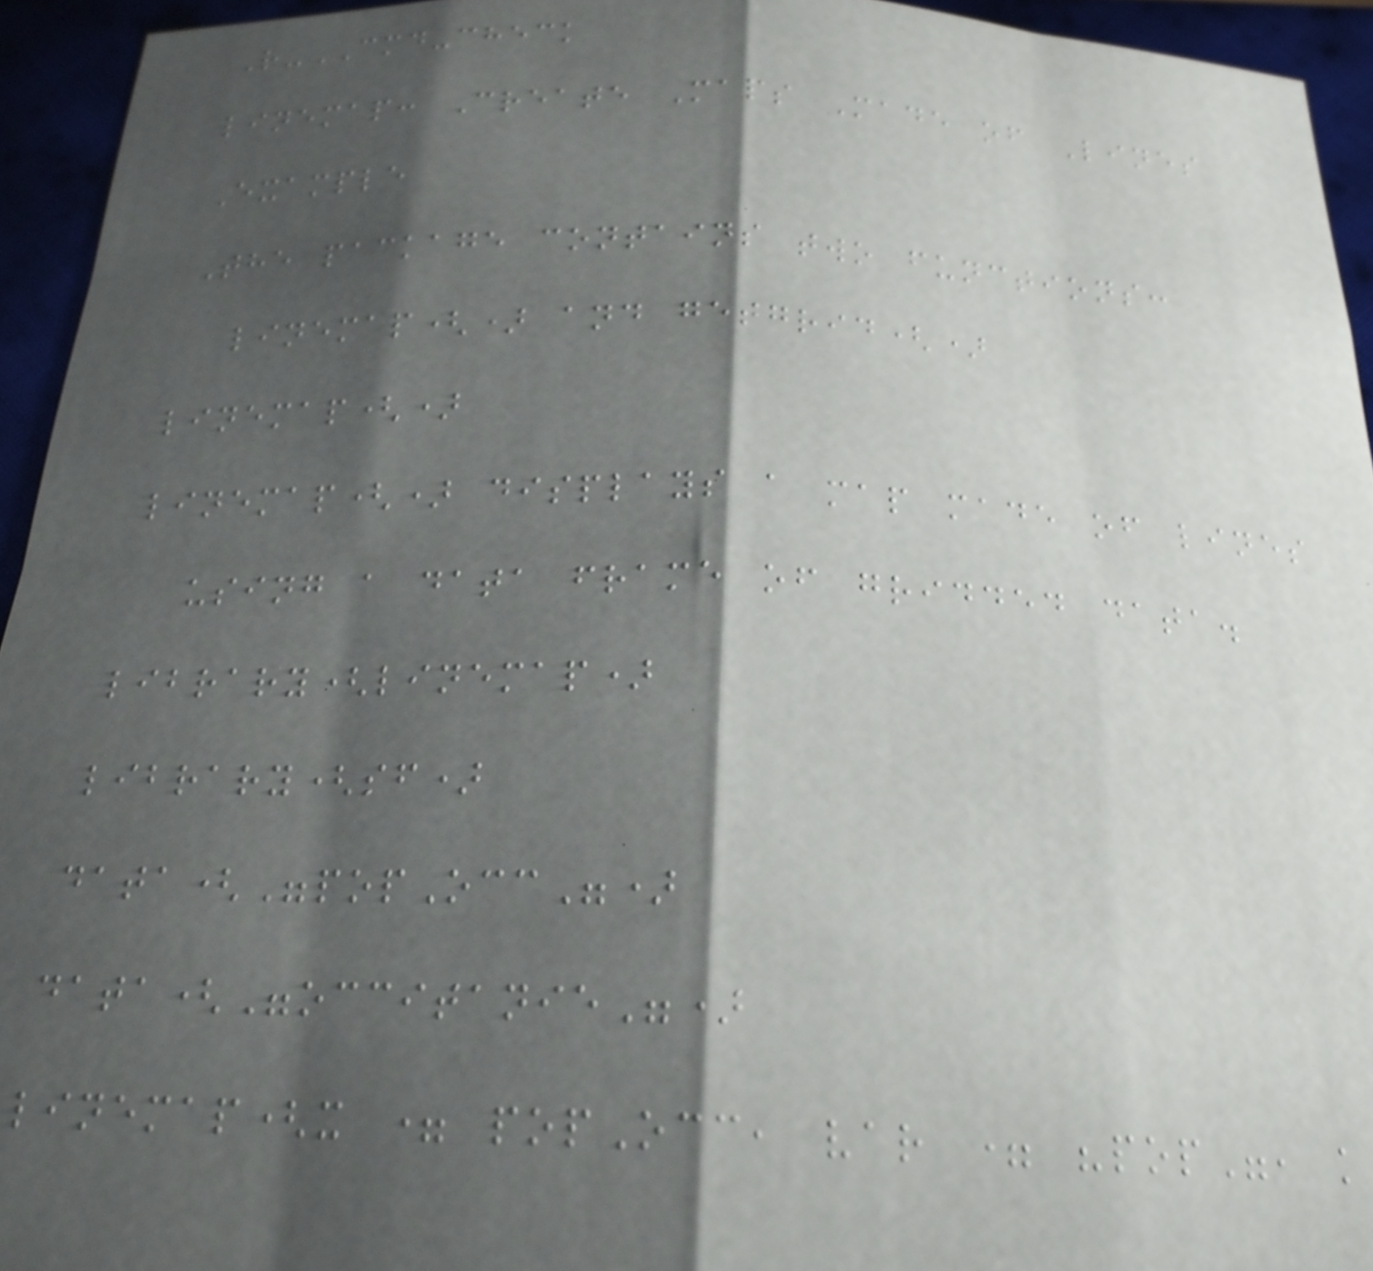R-CMD-check
linemap: Create Maps Made of Lines
Example
The package contains two functions:
linemap() and getgrid()
linemap()
linemap() displays a map made of lines
using a data frame of gridded data.
library(linemap)
library(sf)
data("popOcc")
data("occitanie")
linemap(x = popOcc, var = "pop", k
